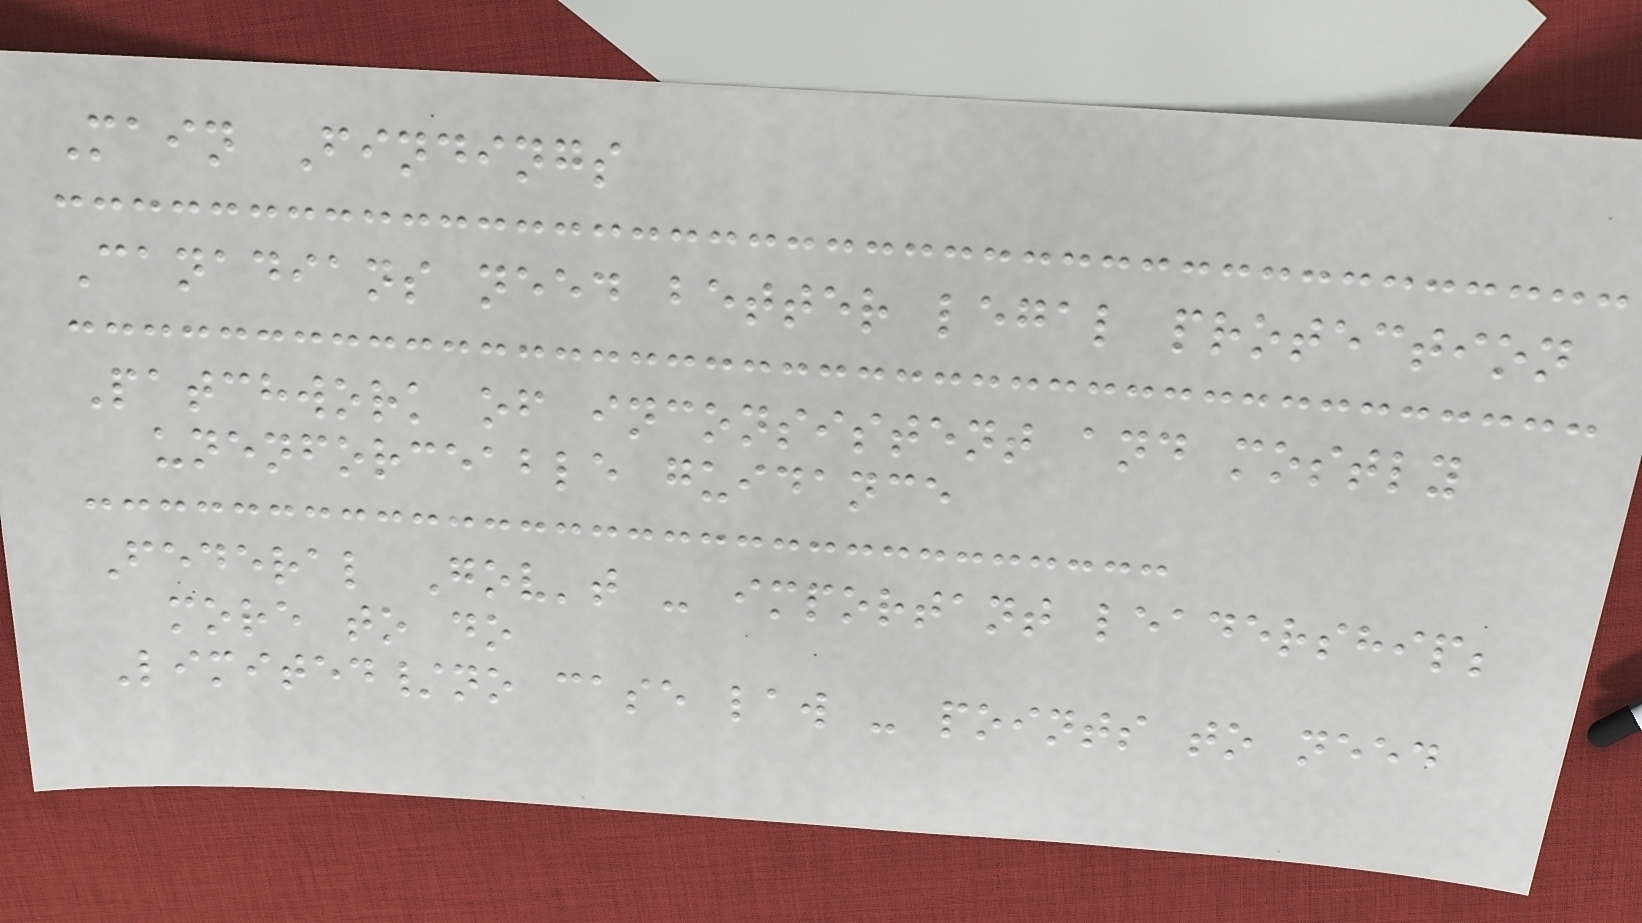Main Findings
Canadians need better legal protection
Patchwork of inconsistent and mostly
unenforceable guidance
Federal Gov't - important leadership;
more to do
Limited/no case law - points to need
